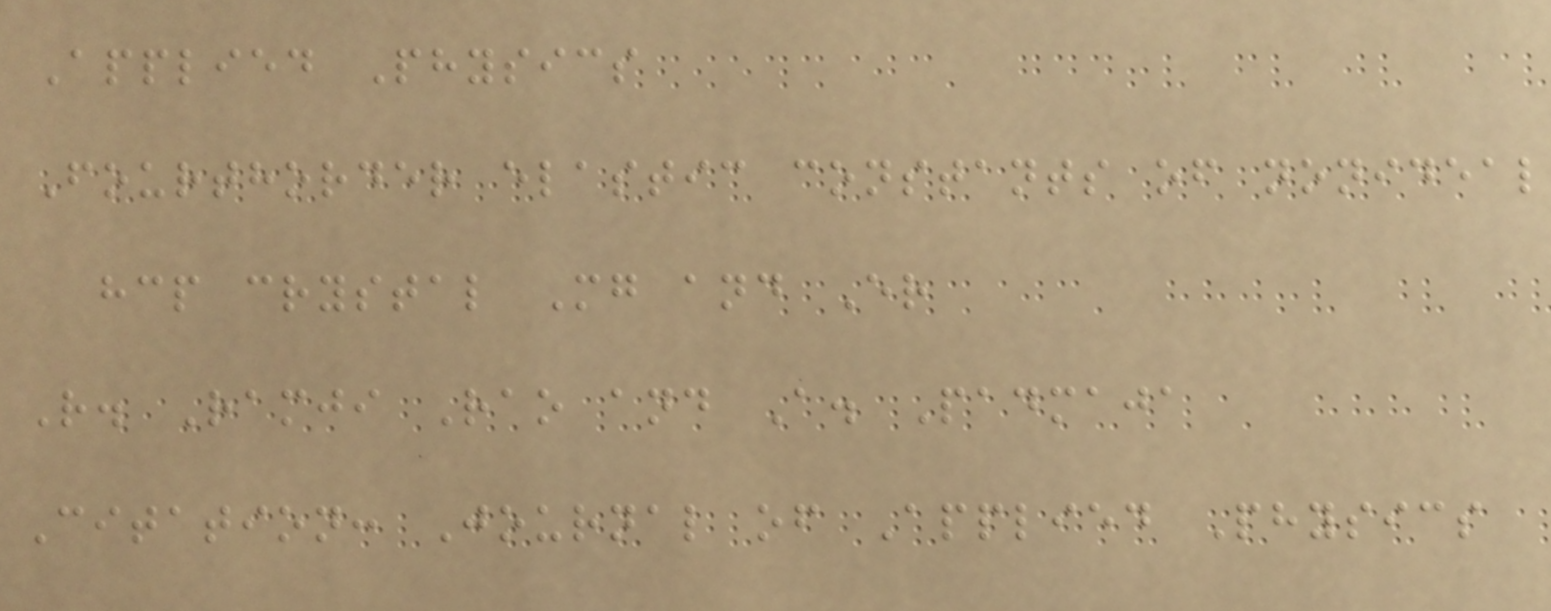Applied Physics
Fourthorder elastic constants of nonideal
hcp crystal Mg and Er
R. Ramji Rao and A. Padmaja
Citation: Journal of Applied Physics
